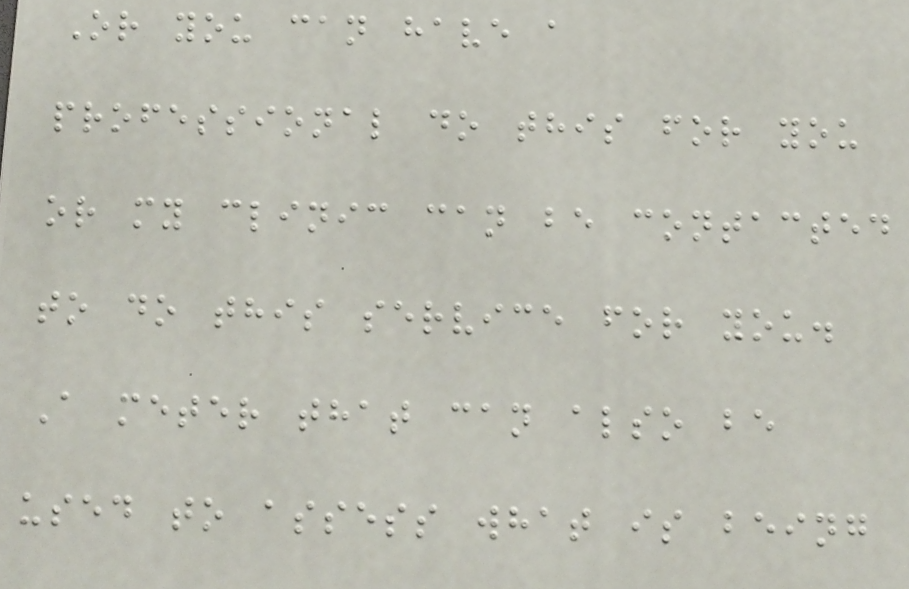Or you can have a
professional do this for you
or my clinic can be contacted
to do this service for you.
A meter that can also be
used to assess what is being
